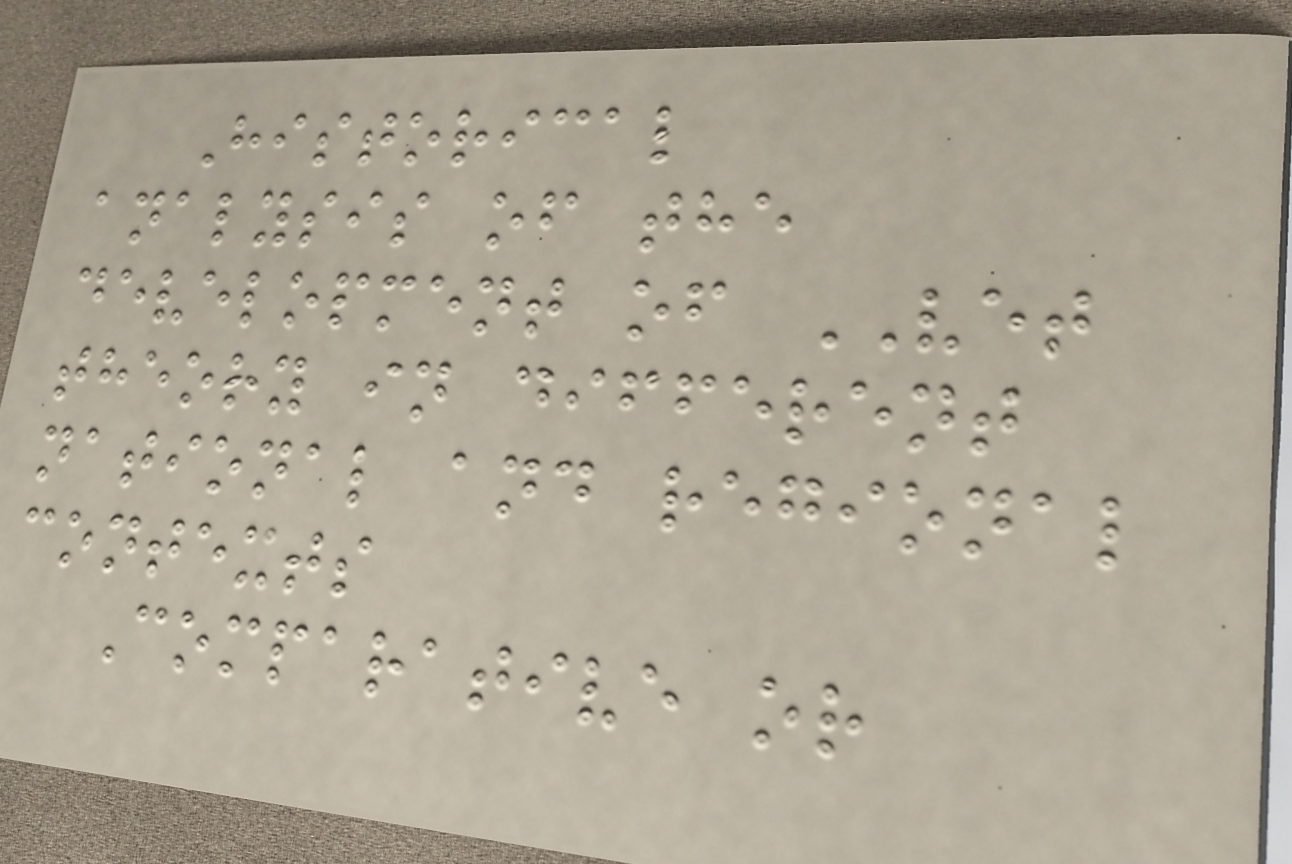Historical
analysis of the
development of VET
theory in different
national and regional
contexts
Comparative or
